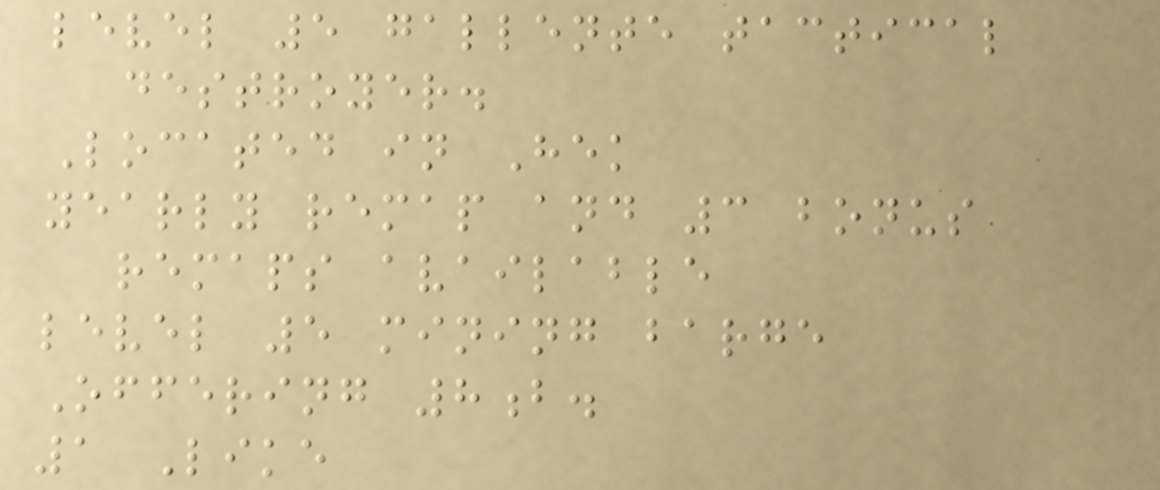level 5 gallente tactical
destroyer.
Located in Hek
yearly remap and 3 bonus
remaps available
level 5 mining barge
Offering 8b.
1 Like
